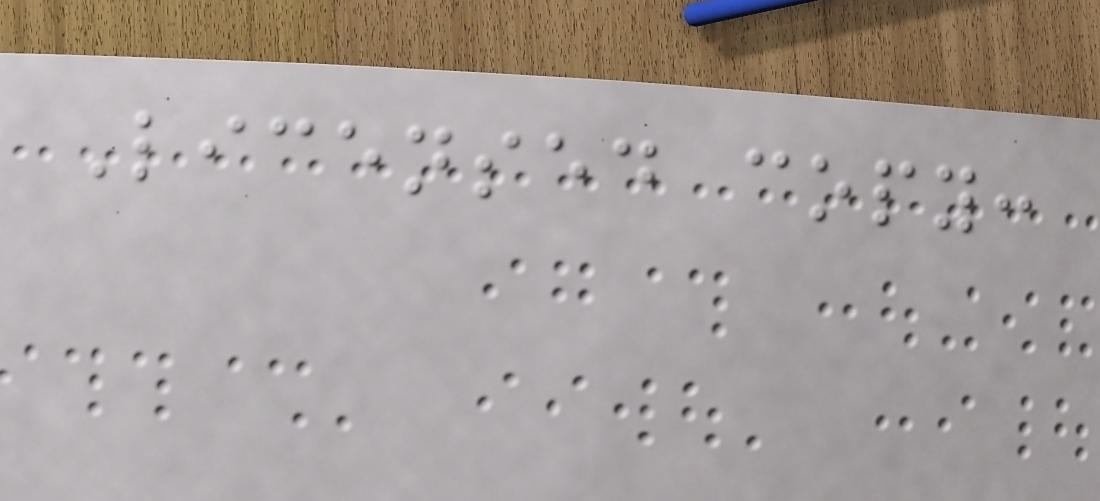Licensed copy:
